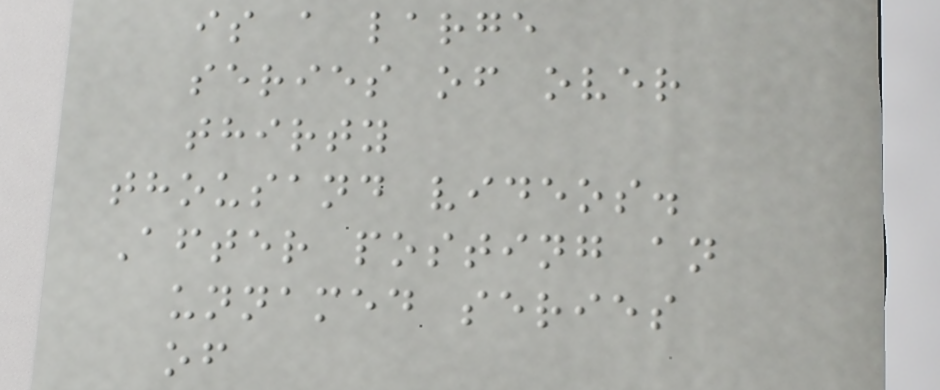is a large
series of over
thirty
thousand videos.
After posting an
unnamed series
of
